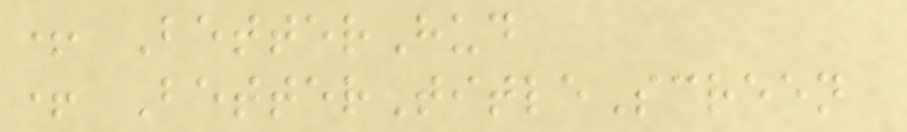+ BetterHud
+ BetterTitleScreen
